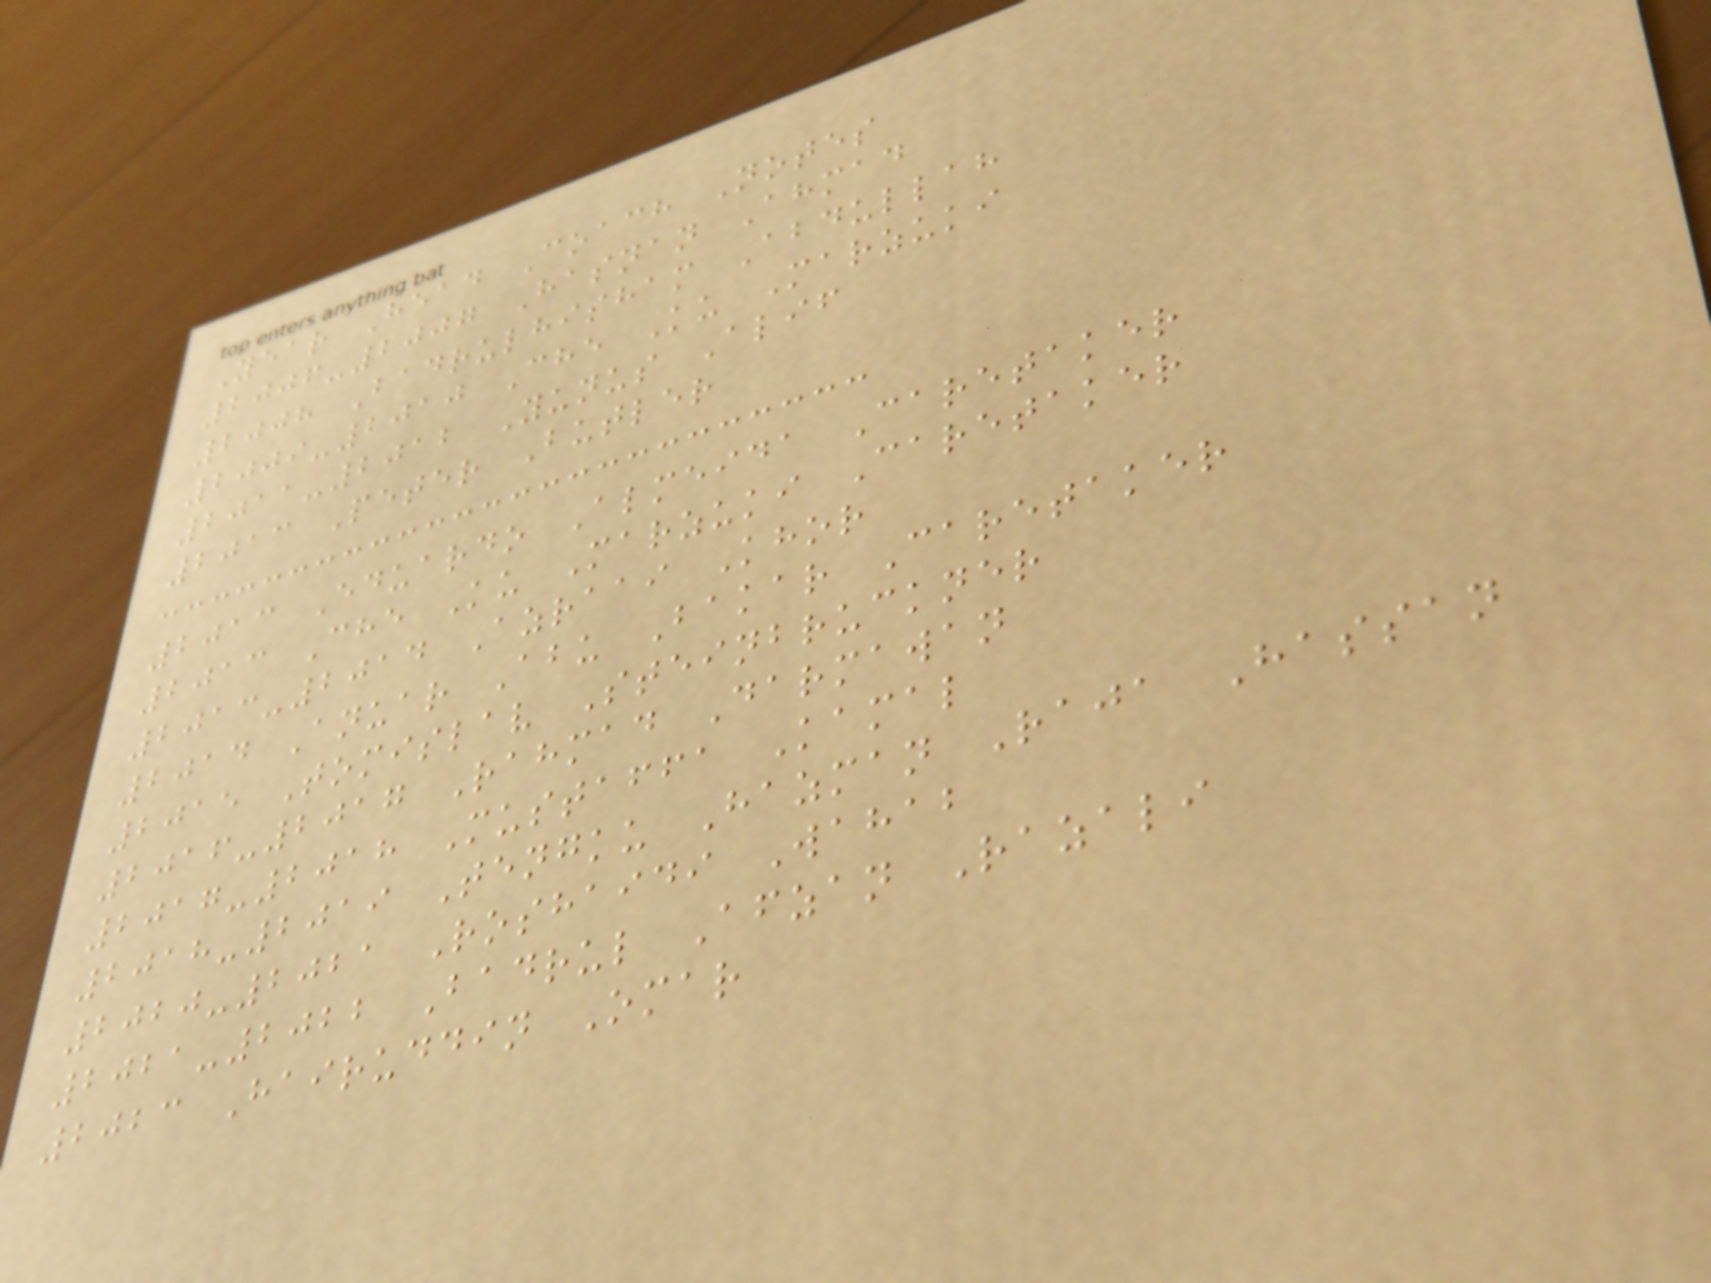Year Head Coach Notes
2006-2007 Hasnan Ahmad
2008 Badrulhisham Abdullah
2009-2010 Che Ku Marzuki
2011-2012 Yunus Alif
2013 Peter Butler
2013 Eduardo Almeida Caretaker
2013 Che Ku Marzuki Caretaker
2013-2014 Azraai Khor
2014 Anuar Abu Bakar Caretaker
2015 Tomislav Steinbruckner
2016-2017 Rahmad Darmawan
2017-2018 Mustaffa Kamal
2018-2019 Tengku Hazman Raja Hassan
2020-2021 Roshaidi Wahab
2021-2022 Badrul Afzan Razali
2023 Hairuddin Omar
